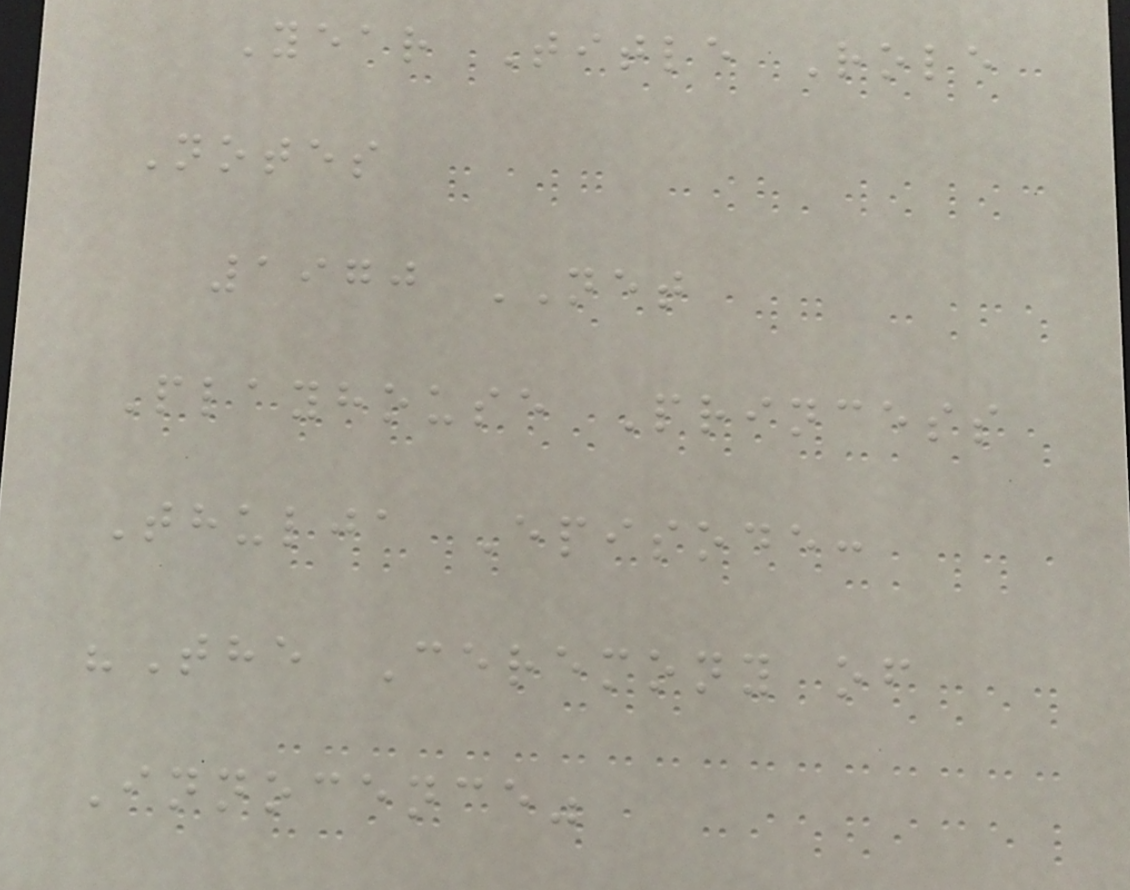Year Title Role
Notes
1970 NET
Playhouse Princess
Thulja Episode:
"The Ceremony of
Innocence"
